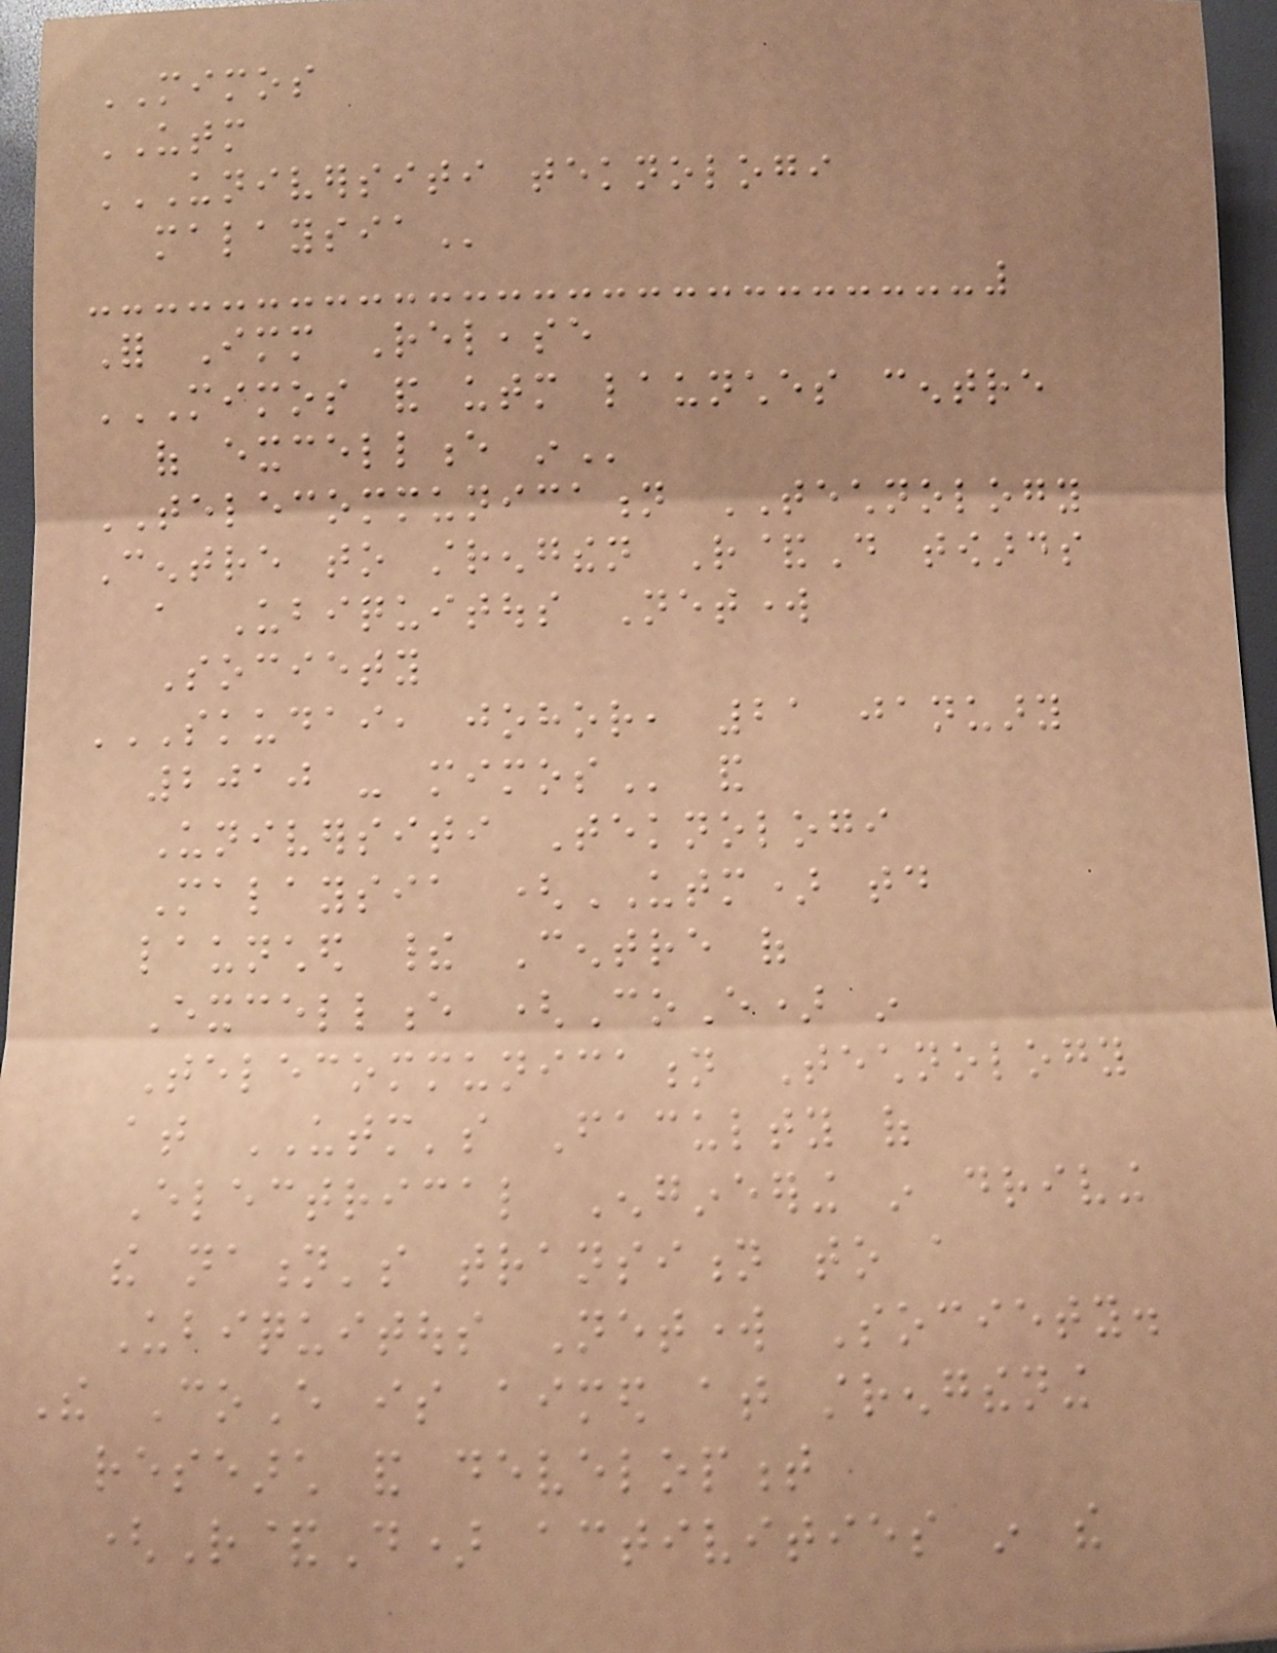MIMOS
UTM
UNIVERSITI TEKNOLOGI
MALAYSIA
For Immediate Release
MIMOS AND UTM LAUNCHES CENTRE
OF EXCELLENCE IN
TELECOMMUNICATION TECHNOLOGY
Centre to strengthen R&D towards
a Ubiquitous Network
Society
SKUDAI, JOHOR, 21 JANUARY
2010 - MIMOS and
Universiti Teknologi
Malaysia (UTM) today
launched their Centre of
Excellence (CoE) in
Telecommunication Technology
at UTM's Faculty of
Electrical Engineering in driving
the nation's transition to a
Ubiquitous Network Society.
The CoE is aimed at strengthening
research and development
(R&D) activities in the
